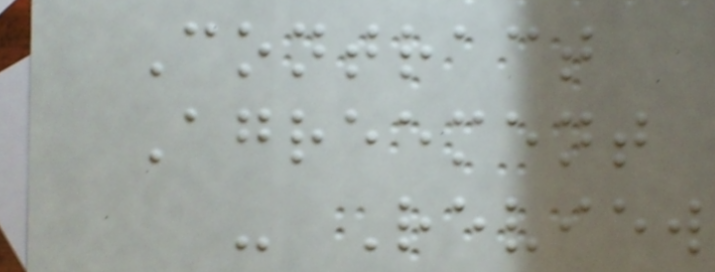Contract
Agreement
- Review
